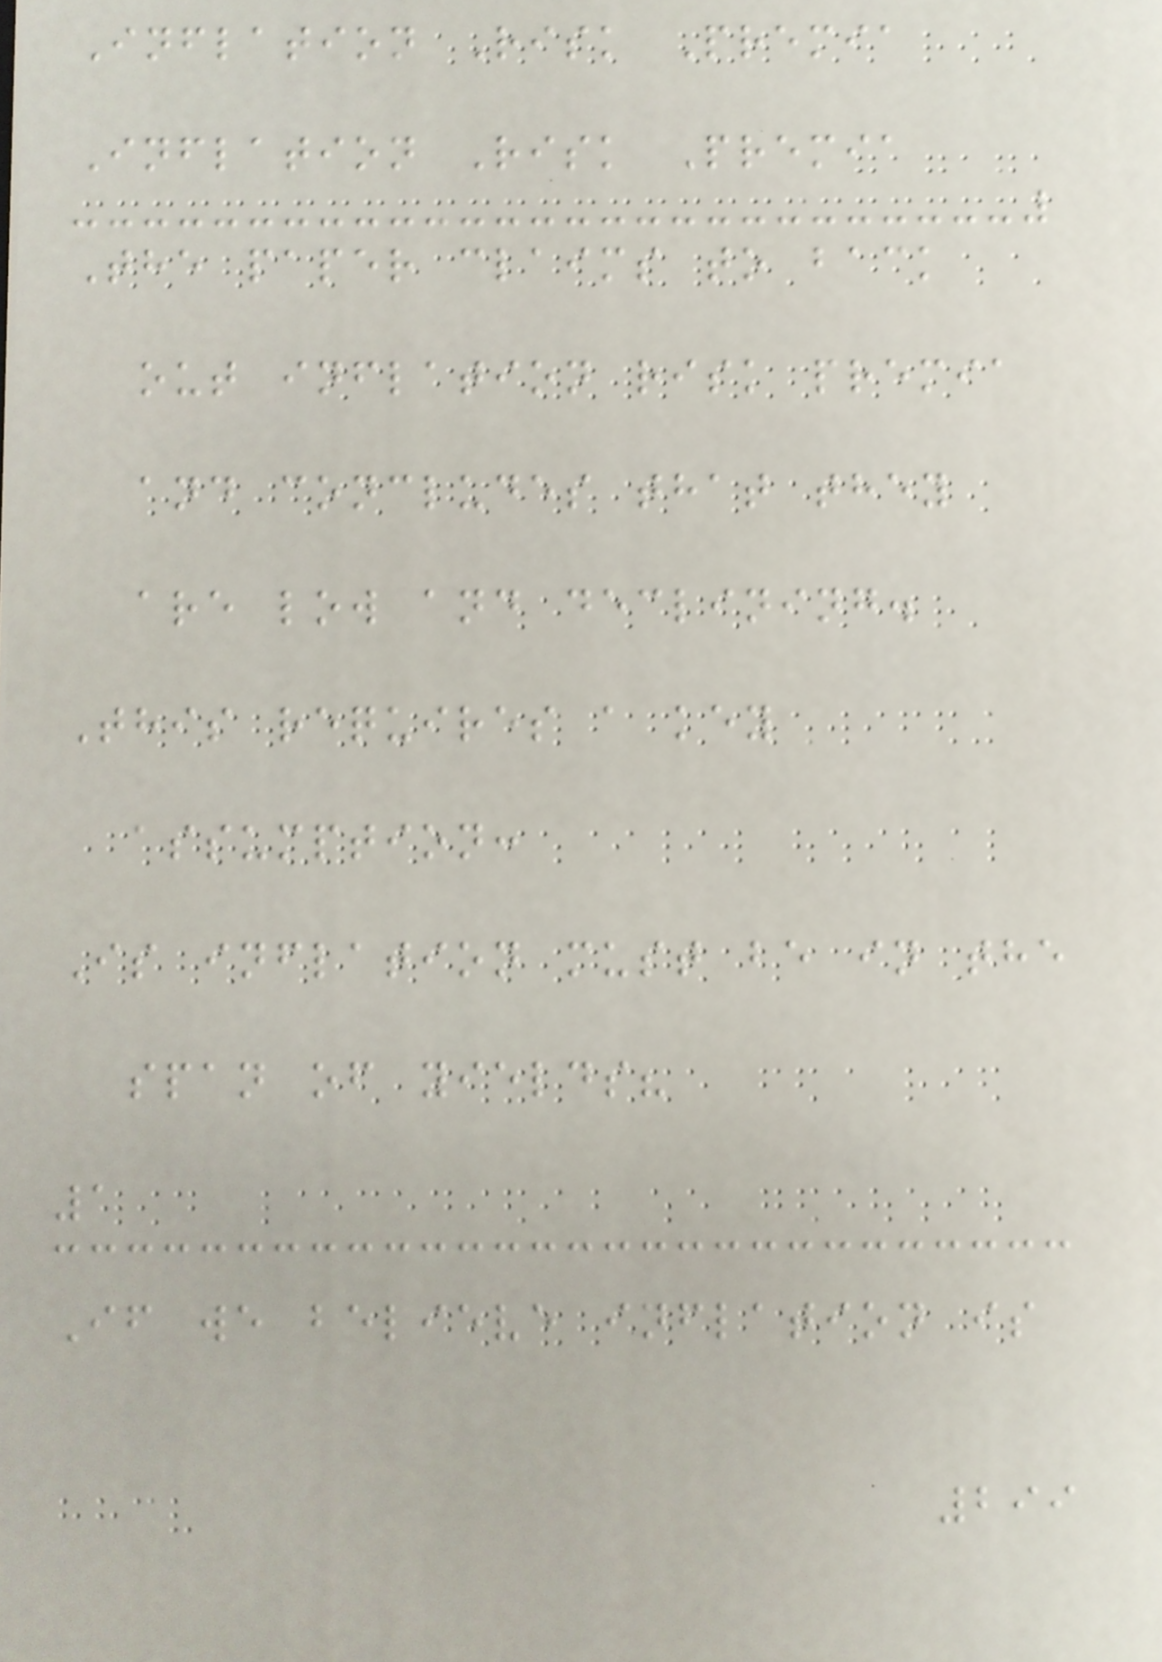Inflation Risk Premia
Inflation Risk Premia
The paper claims to back
out inflation risk premia
and concludes that they
are low and declining.
This requires a key
assumption:
Is inflation must be in the
span of yields?
1
If we believe inflation is
299
